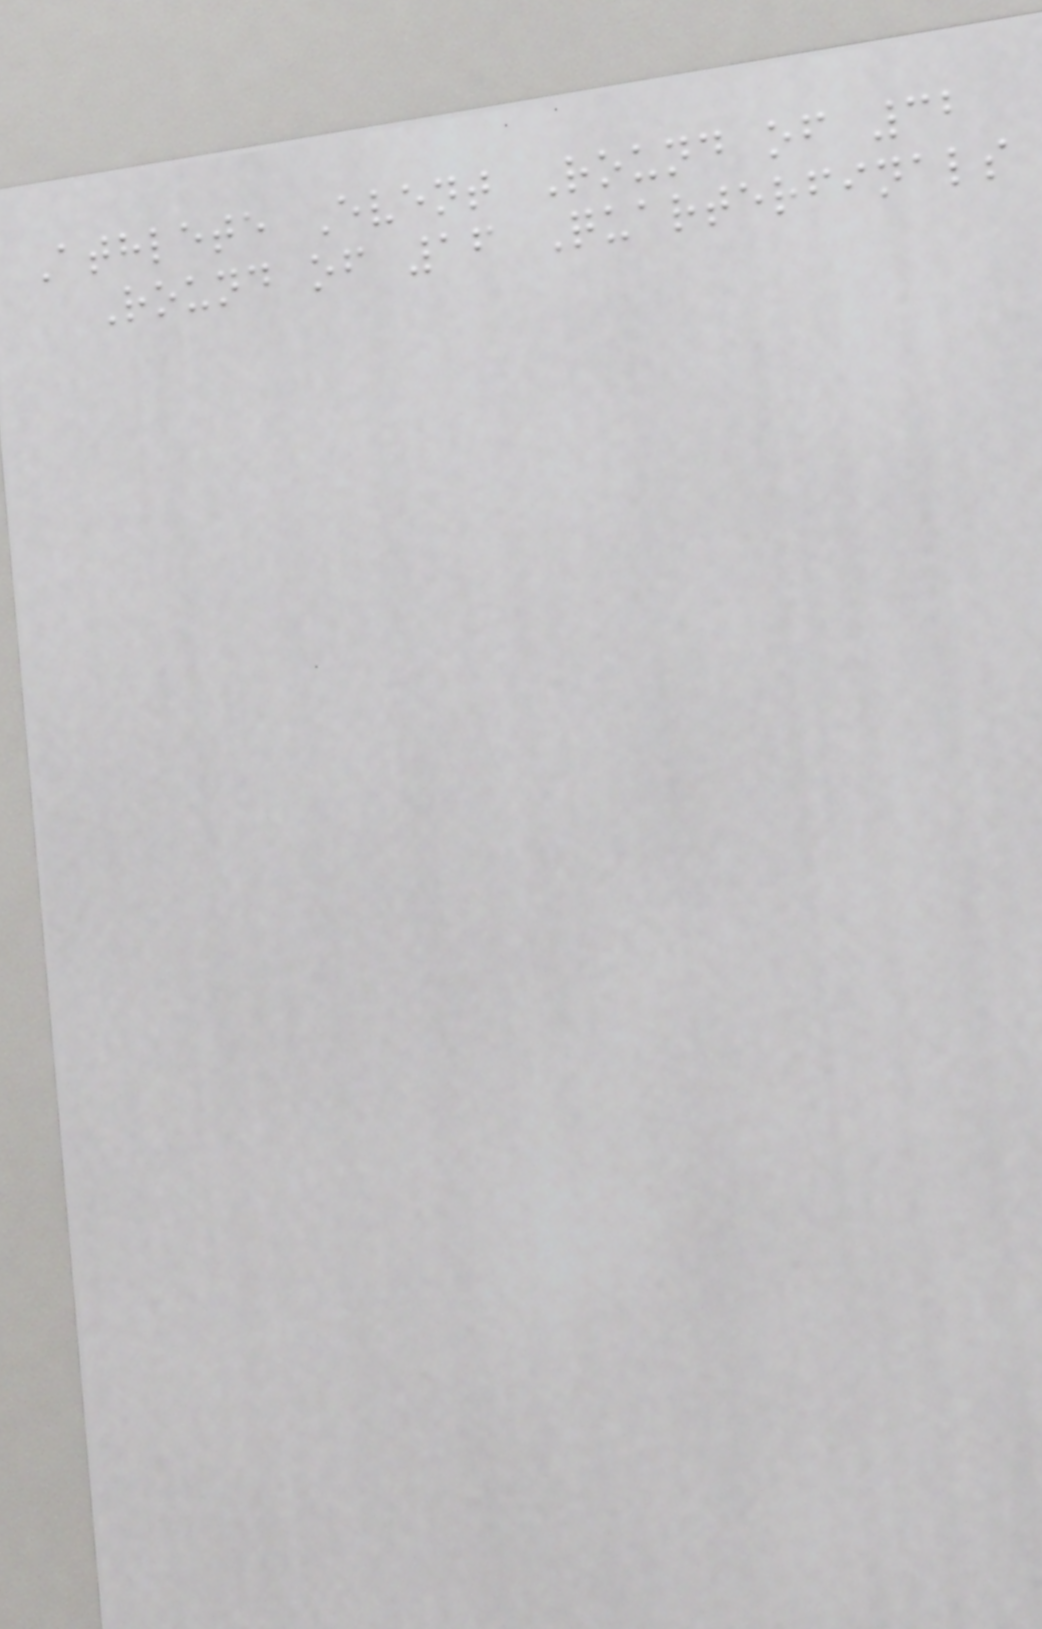Athlete Event Round of 32
Round of 16 Quarterfinals
